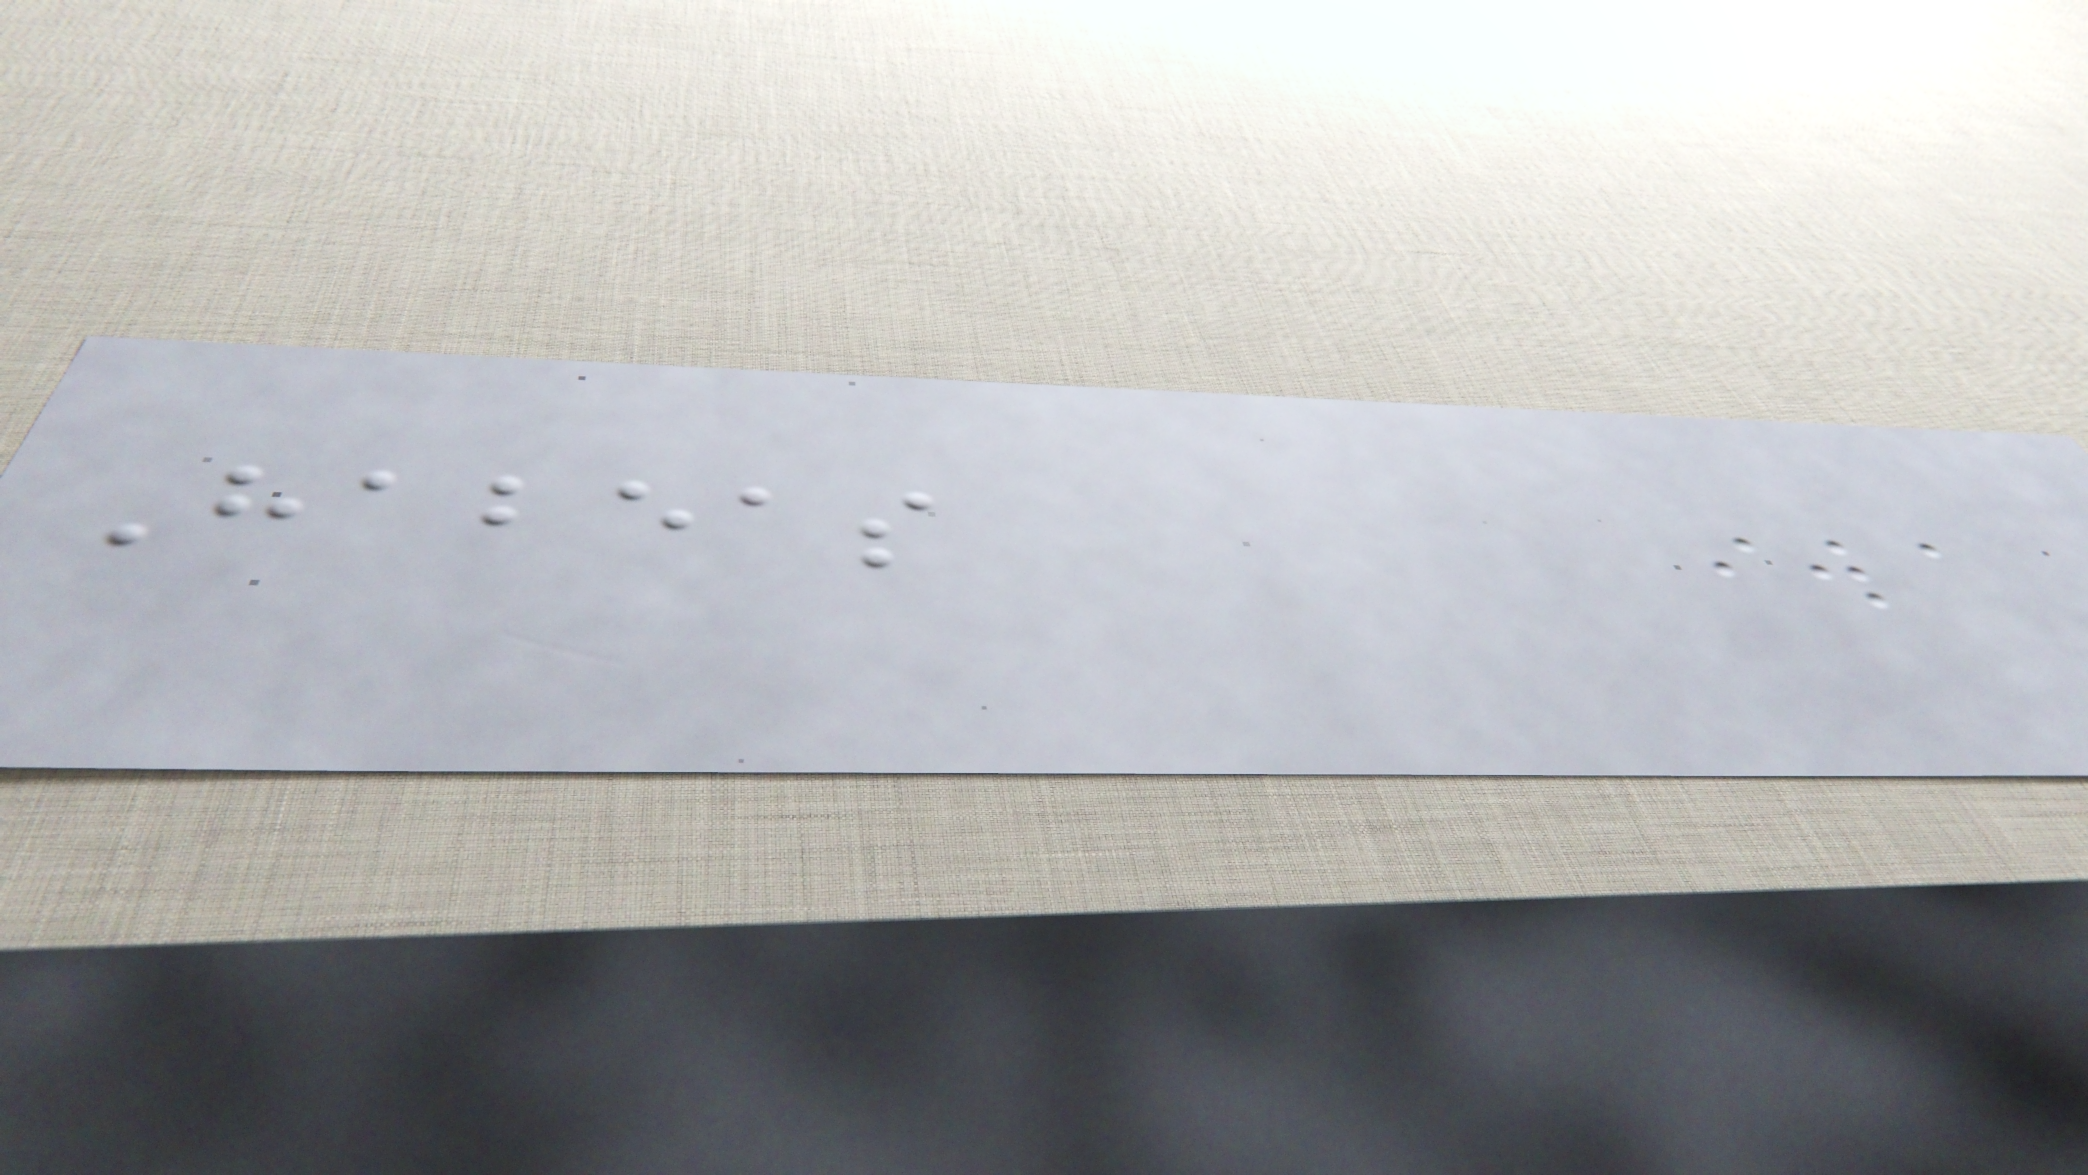Habeas
